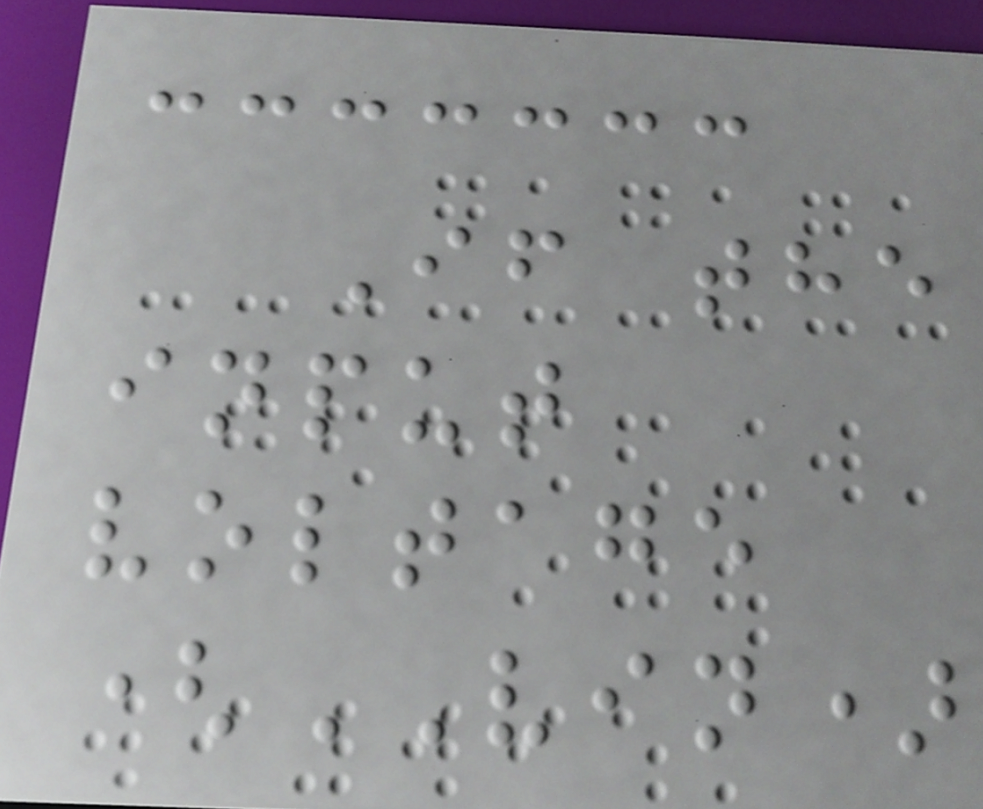If the
input
voltage
(VIN)
